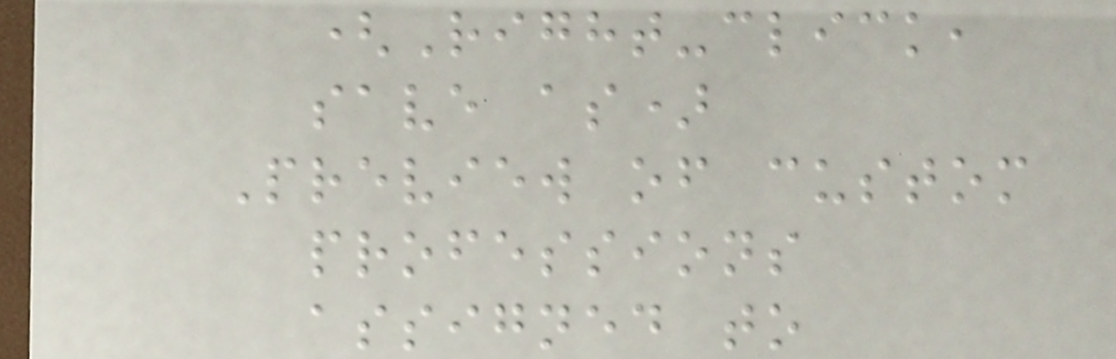(Right-click,
save as)
Preview of custom
professions
assigned to
